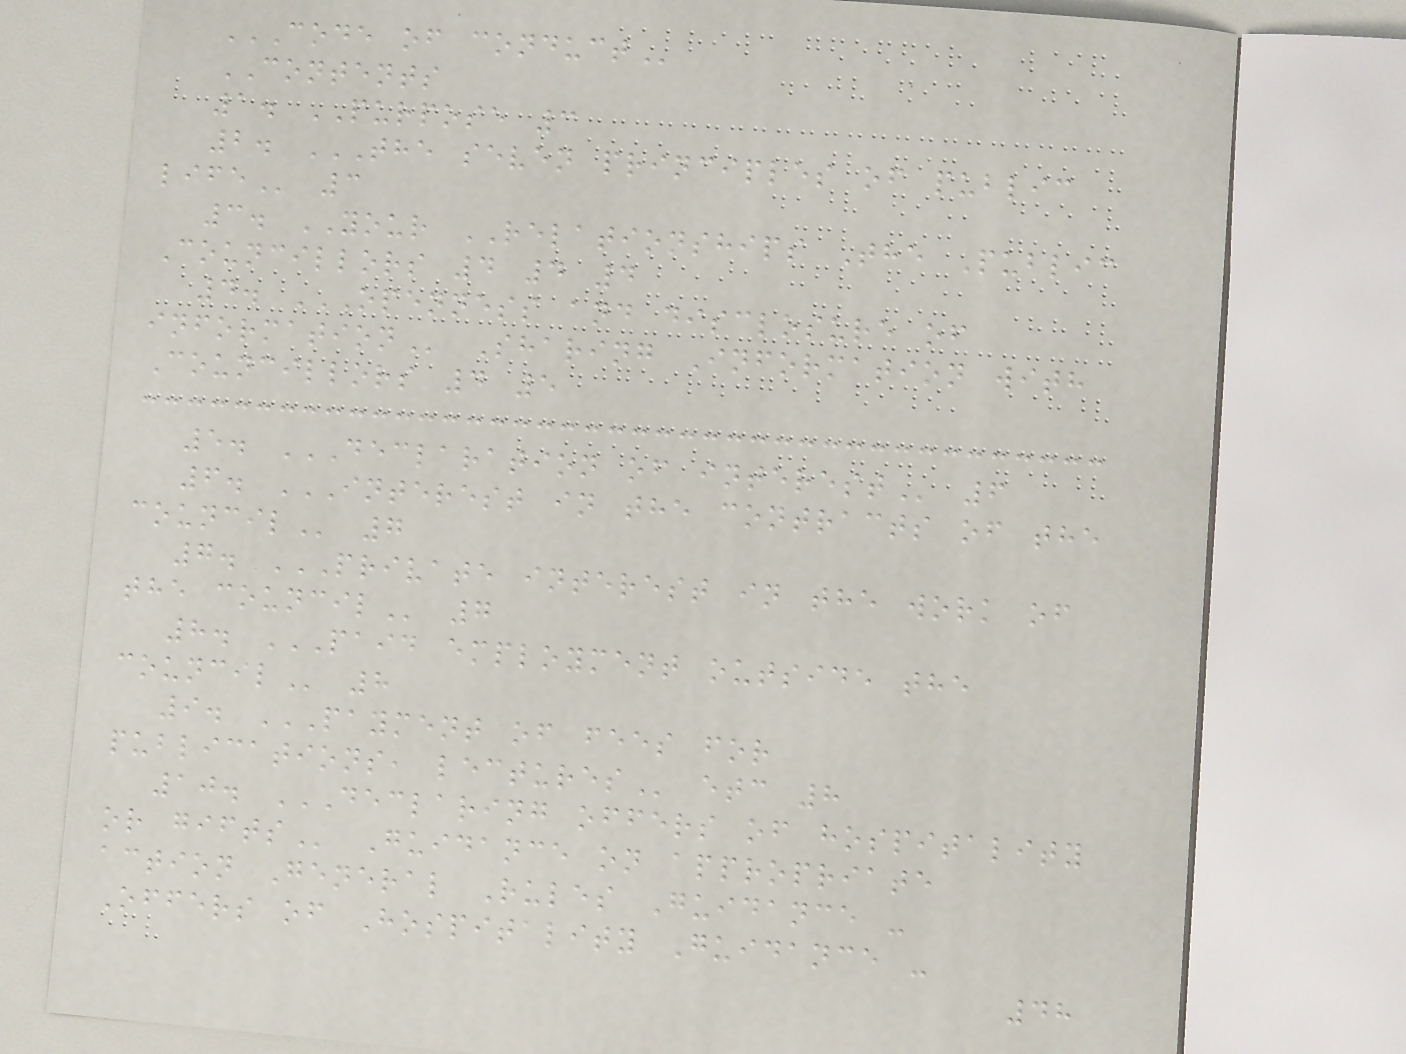CODE OF CONDUCT
CONTENTS
1. PURPOSE 3
2. THE SEVEN PRINCIPLES OF PUBLIC
LIFE 3
3. YOUR RELATIONSHIPS The Public
Councillors 4 4 4
4. OPENNESS AND DISCLOSURE OF
INFORMATION Sharing Information with
Councillors 4 5
5. DECLARATION OF INTEREST 6
6. INTEREST IN THE CONTRACTS OF THE
COUNCIL 7
7. PRIVATE INTEREST IN THE WORK OF
THE COUNCIL 7
8. PAID EMPLOYMENT OUTSIDE THE
COUNCIL 8
9. PAYMENT OF FEES FOR
PUBLICATIONS, LECTURES etc 8
10. DECLARING OFFERS OF HOSPITALITY
OR GIFTS Guidance on appropriate
action General Rules Guidance -
Offers of Hospitality Guidance -
48
